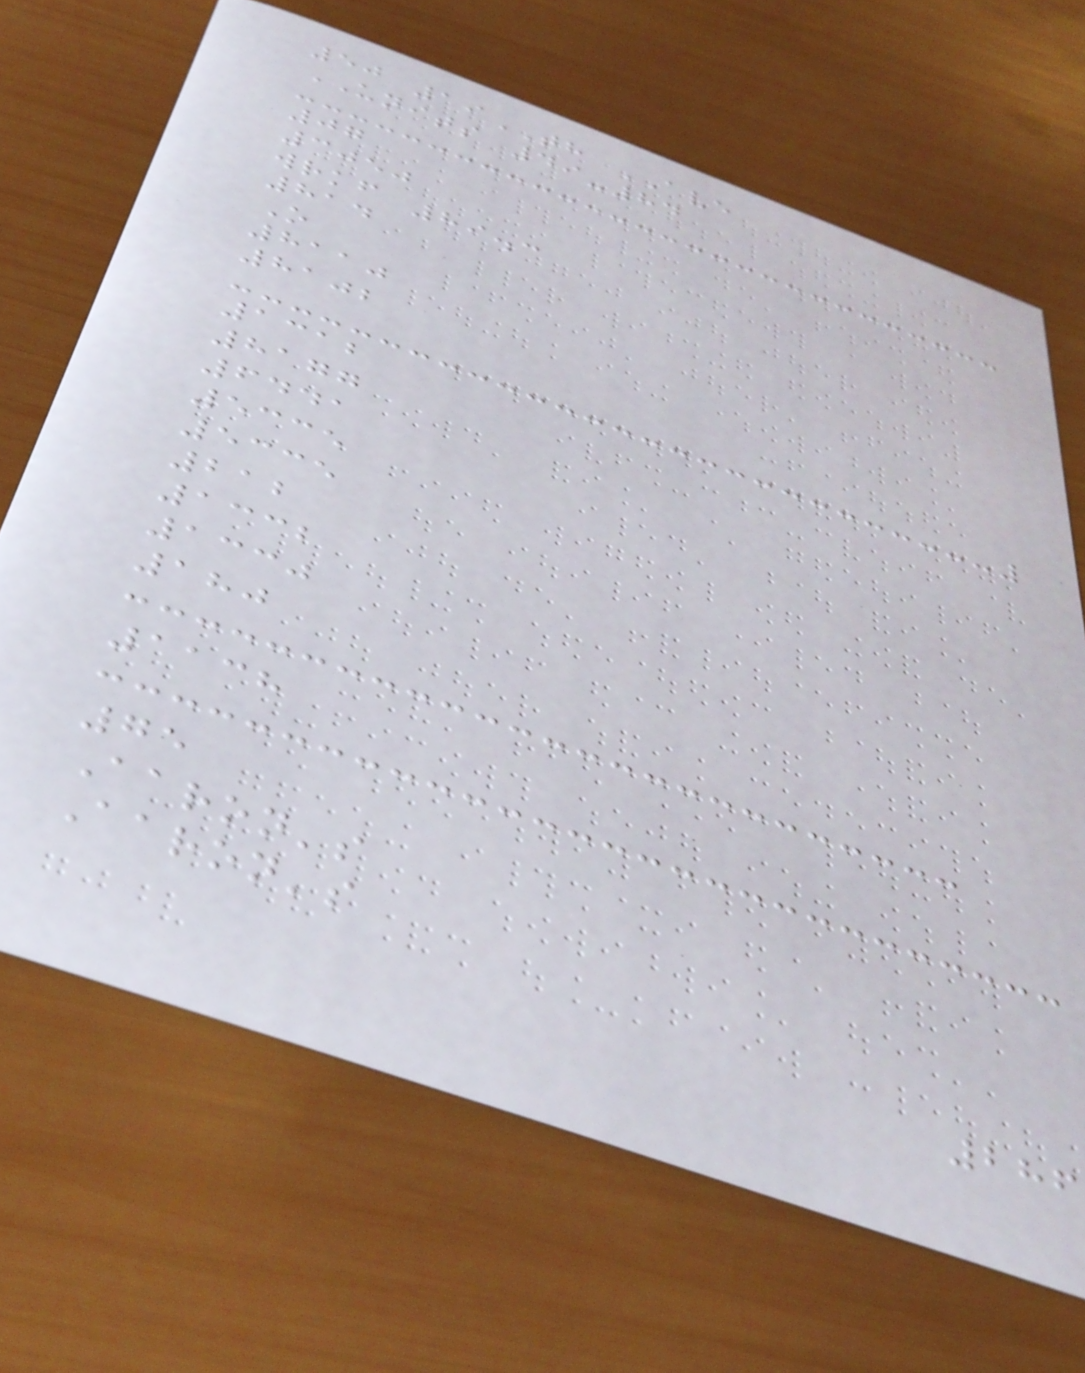50 19TH AVE
UNITS 49-84
07
3050
wrkf 89.3
814
O
8110
8102
1312
8177
6441
5335
5335
212
1332
1330
180
1138
75
Aaron's
Aaron's
286
